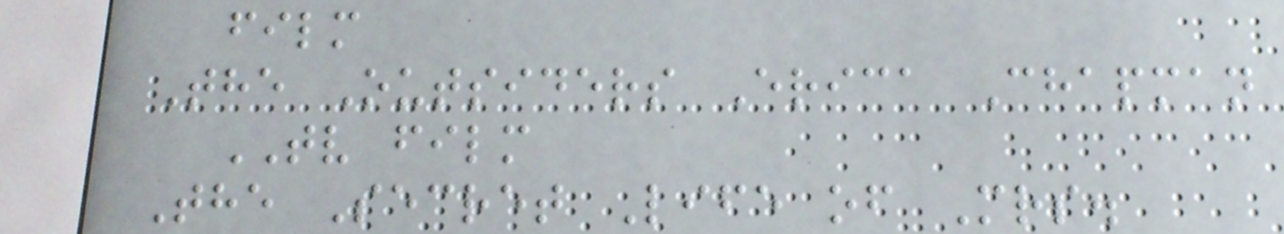film
The Outsiders Erica Chapman
TV film
The Secret Life of Mrs.
